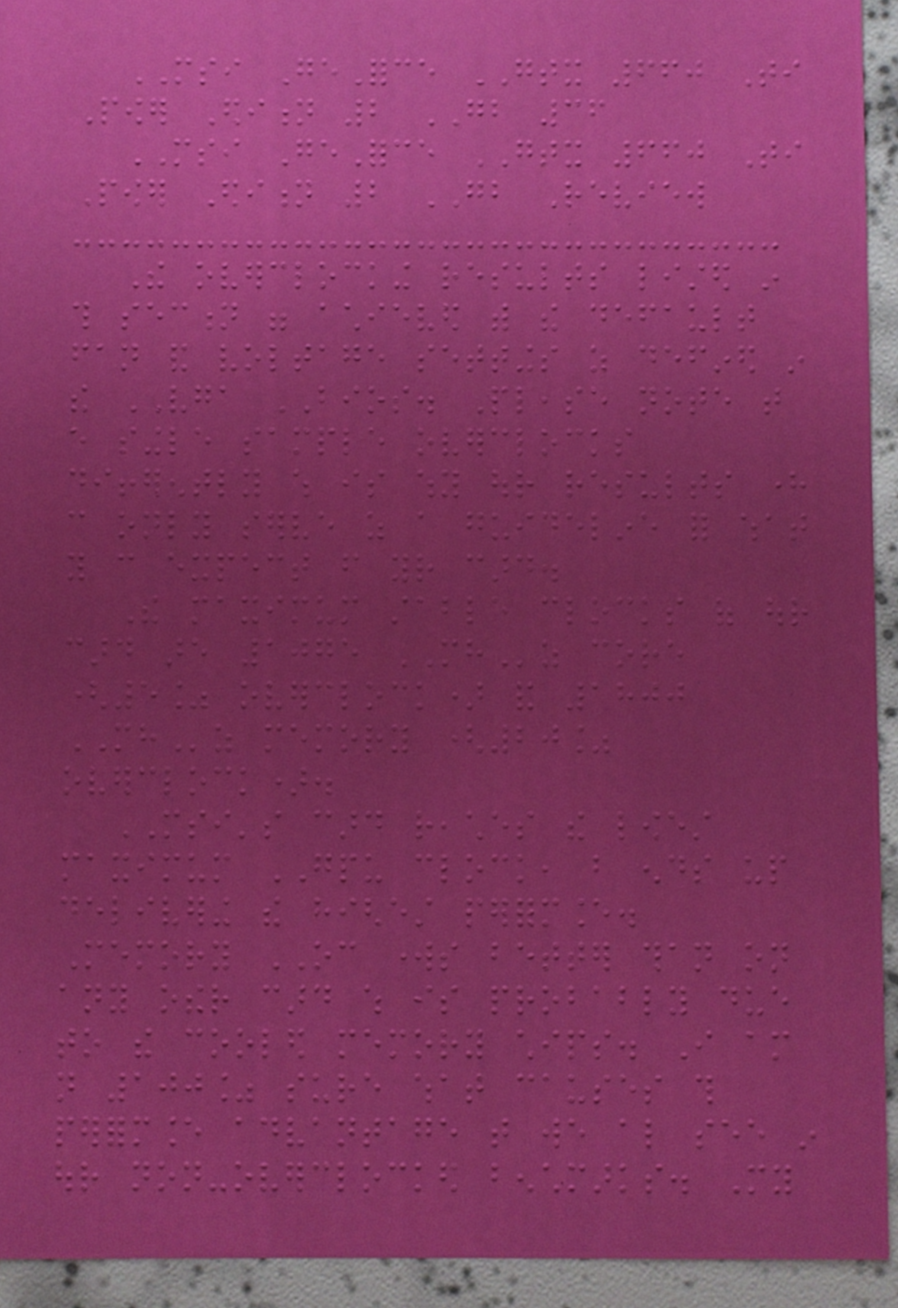MSI GeForce GTX 660 Ti
Power Edition 2 GB 36
MSI GeForce GTX 660 Ti
Power Edition 2 GB Review
The overclocking results listed in
this section were achieved with the default
fan and voltage settings as defined in
the VGA BIOS. Please note that
every single sample overclocks
differently which is why our results here
can only serve as a guideline for what
you can expect from your card.
The maximum stable clocks of our
card are 1075 MHz core
(5% overclock) and 1800
MHz memory (20%
overclock).
MSI's card reaches the lowest
maximum GPU clock, but ends up
delivering the highest performance.
Memory OC works better than on
any other card which is probably due
to the cooled memory chips. I am
not 100% sure what causes this
performance advantage that we also see in
our non-overclocked benchmarks. My
